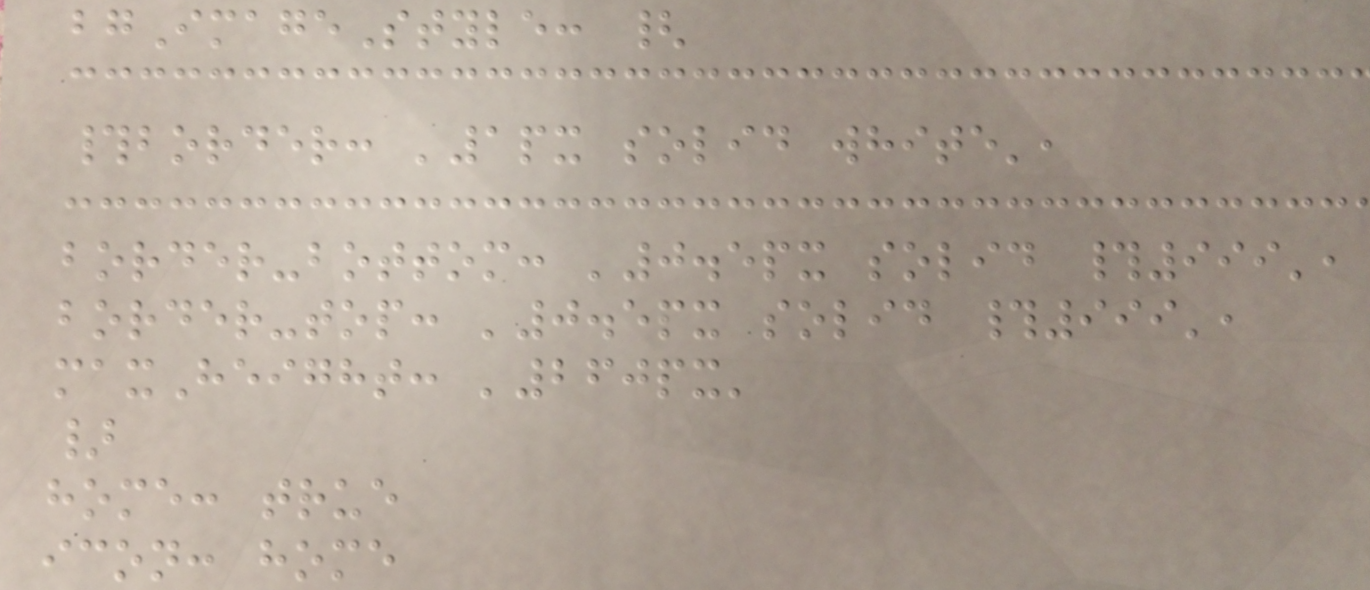bgImageStyle: {
#border: '1px solid white',
border-bottom: '0.5px solid #999',
border-top: '0.5px solid #999',
maxHeight: '260px'
}
home: true
icon: home
